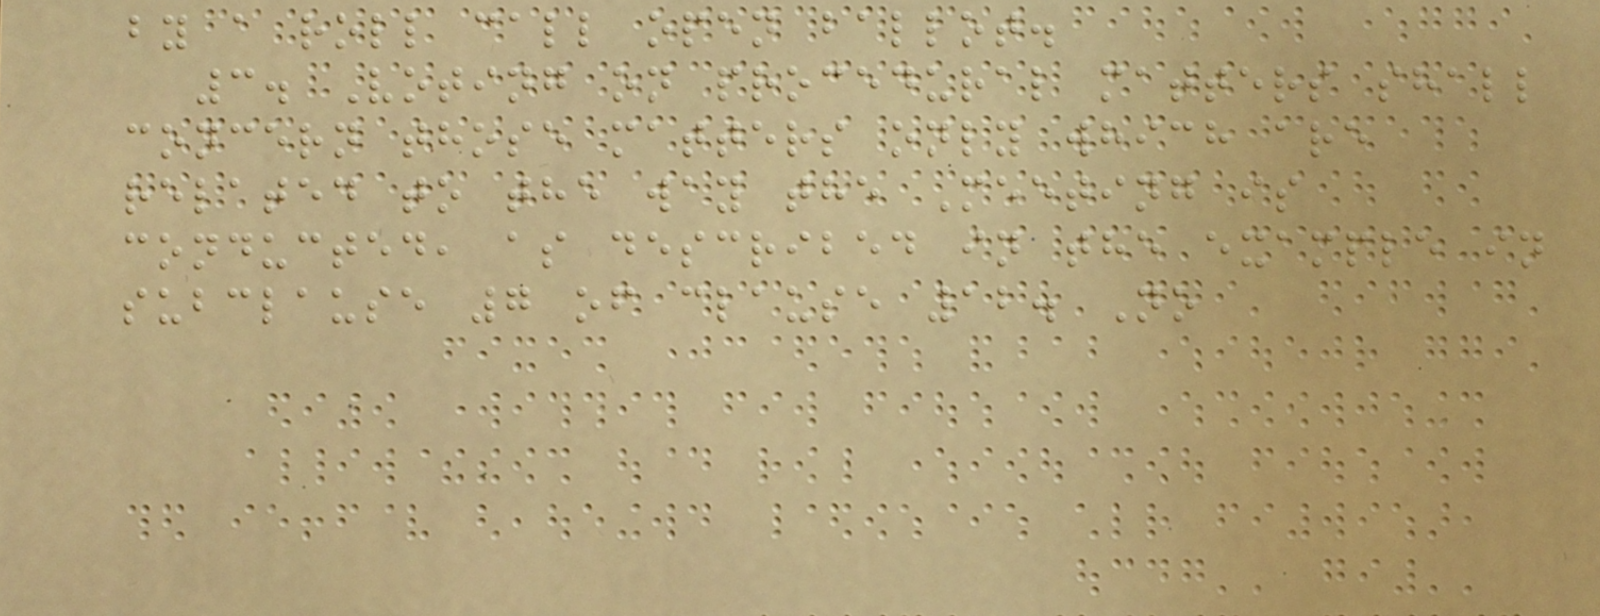by a roll call open ballot.
3. Voting on procedural matters shall
concern those matters only which are
related to the way the Meeting is
conducted, as described in the example in
subclause 7 of clause 12. No
